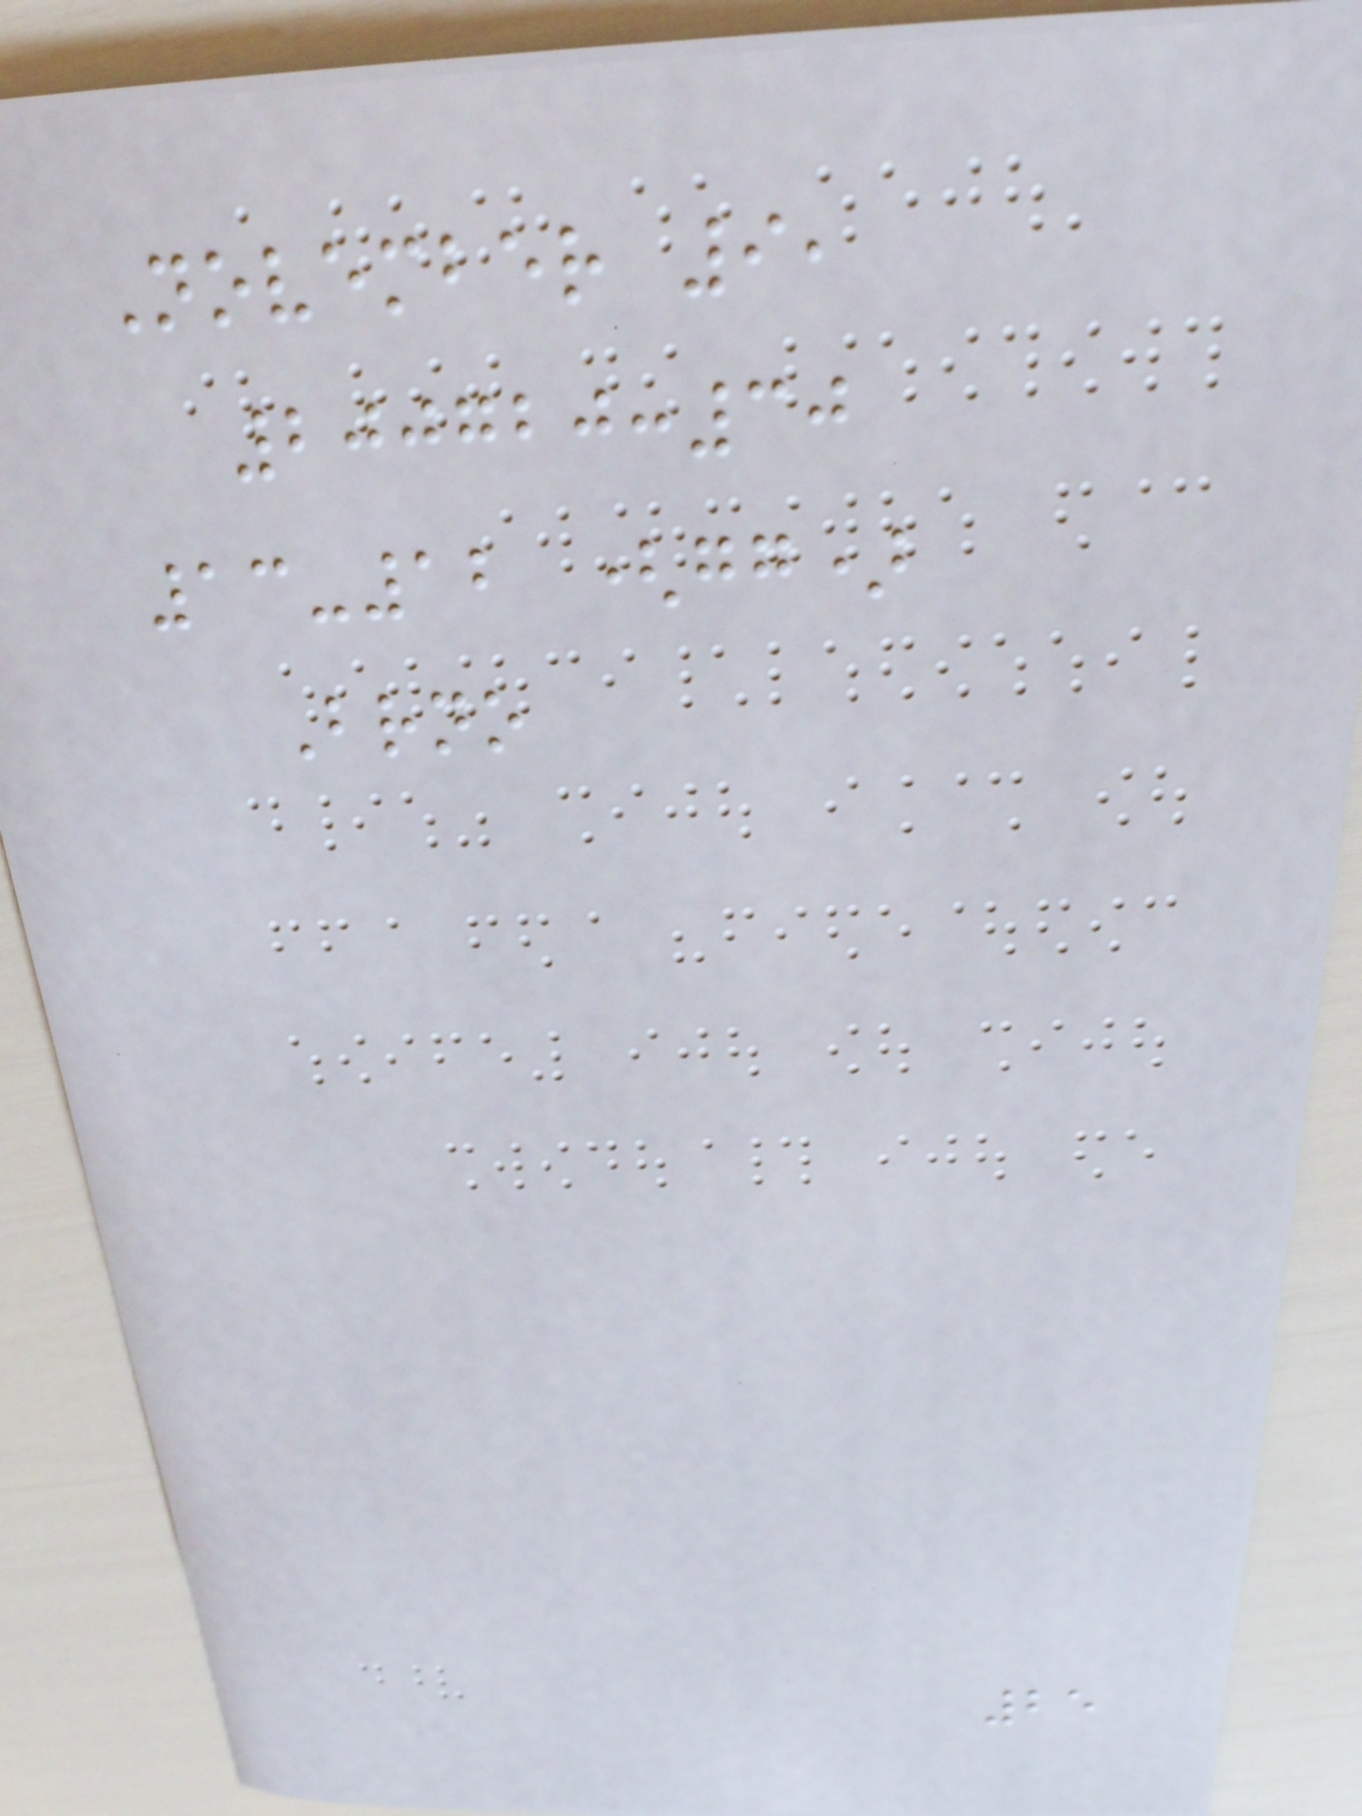November 9,
200720:30
13-12 (gg)
Brno
25
